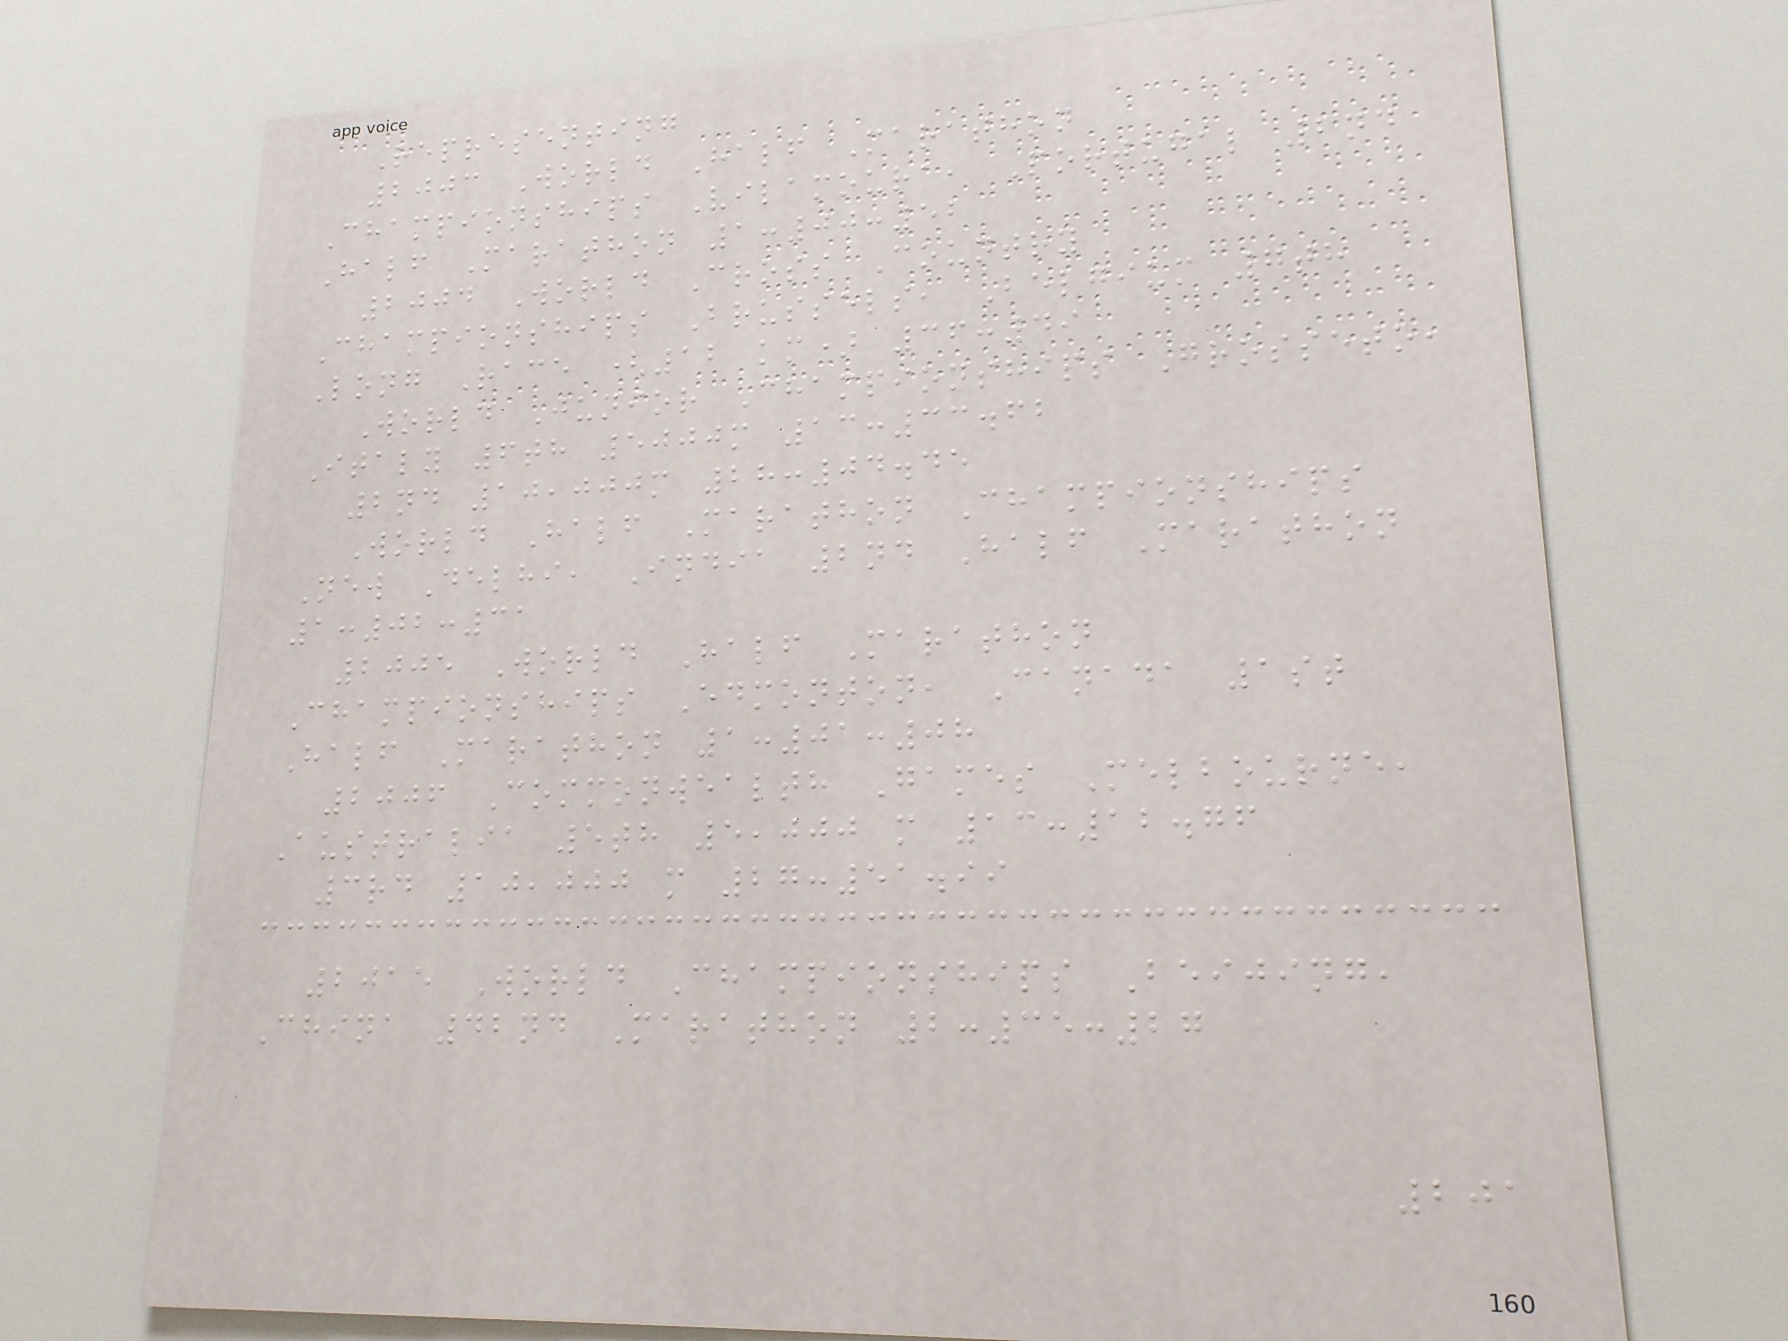Representing
2003 World Half Marathon
Championships Vilamoura, Portugal 2nd
Half Marathon 1:00:52
2004 World Cross Country
Championships Brussels, Belgium 7th
Long Race (12 km) 36:49
World Junior Championships Grosseto,
Italy 6th 5000m 13:33.62
2nd 10,000m 28:04.45
World Half Marathon Championships
New Delhi, India 2nd Half Marathon
1:02:31
2005 World Half Marathon
Championships Edmonton, Canada 1st
Half Marathon 1:01:08
2006 Commonwealth Games Melbourne,
Australia 5th 5,000 m 13:12.76
3rd 10,000 m 27:51.99
2015 World Championships Beijing,
China 42nd Marathon 2:35:27
201
